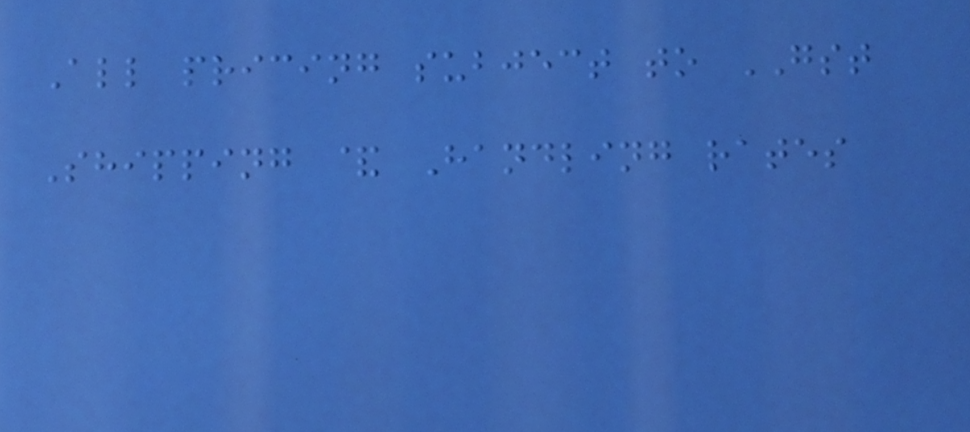All pricing subject to GST
Shipping & Handling rates
